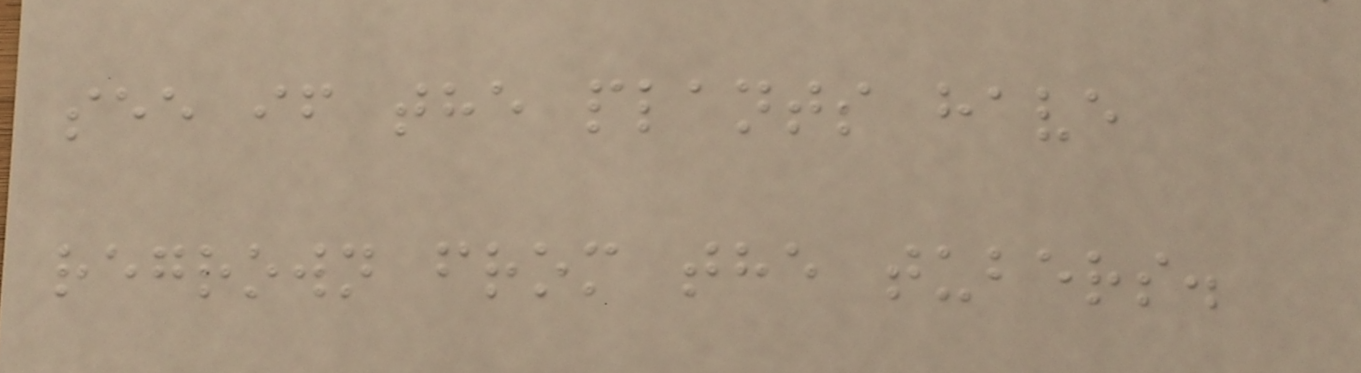see if the plants have
regrown from the tubers.
